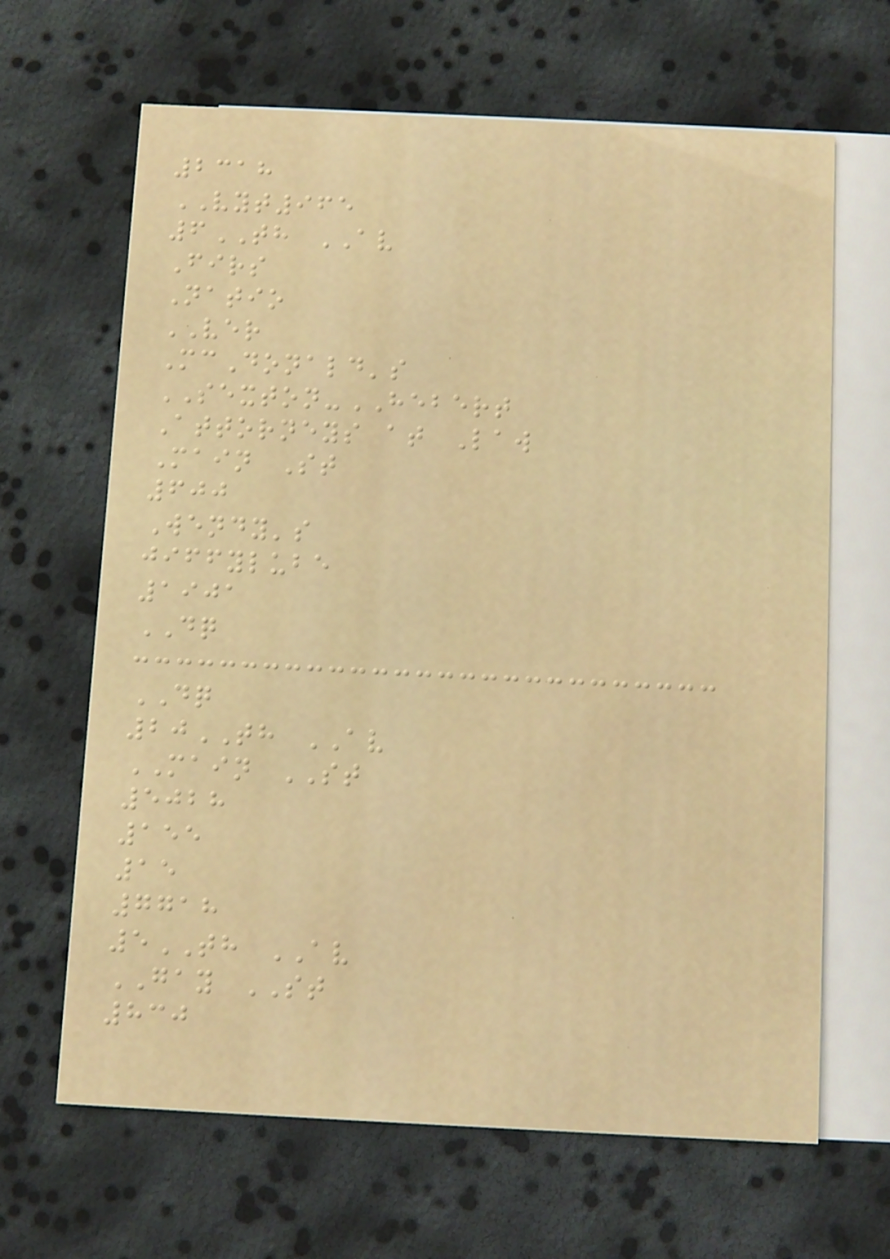2318
VYT965
6TH AV
Firs
Natio
VER
McDonald's
SEXTON-HEBERT
Attorneys at Law
Main St
600
Wendy's
jiffylube
1901
DQ
DQ
20TH AV
MAIN ST
5028
155
15
7718
5TH AV
GAY ST
830
